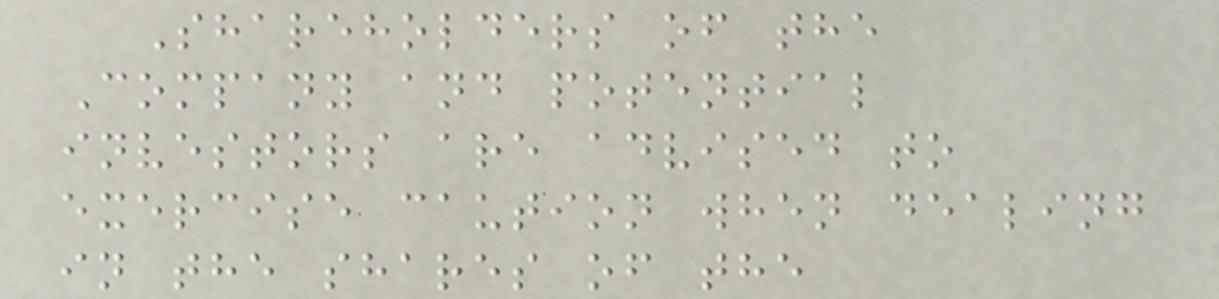Shareholders of the
Company and potential
investors are advised to
exercise caution when dealing
in the shares of the
